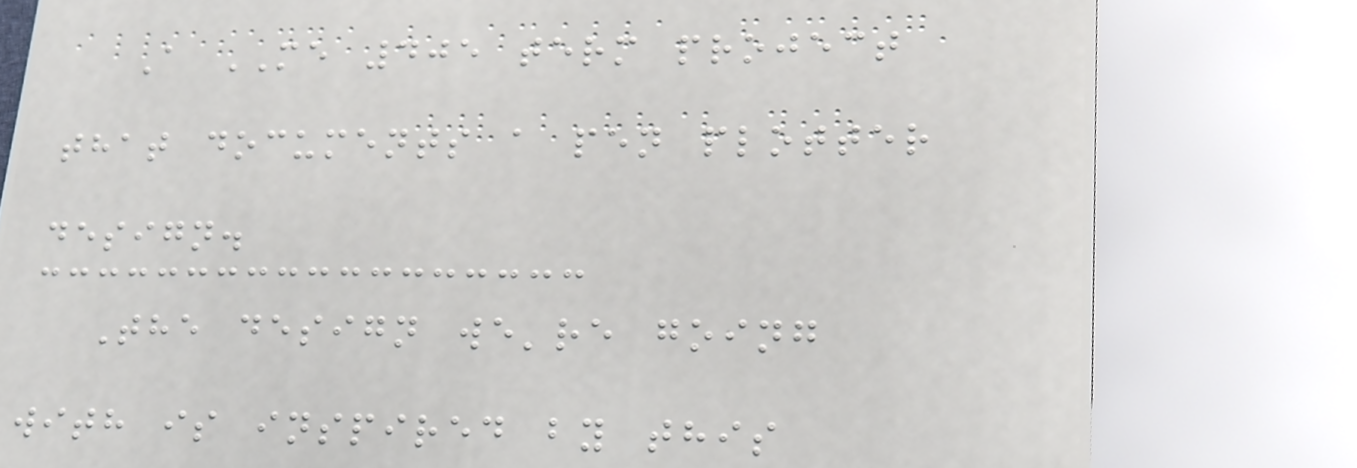A ME 405 term project
that documents a pen plotter
design.
The design we're going
with is inspired by this
